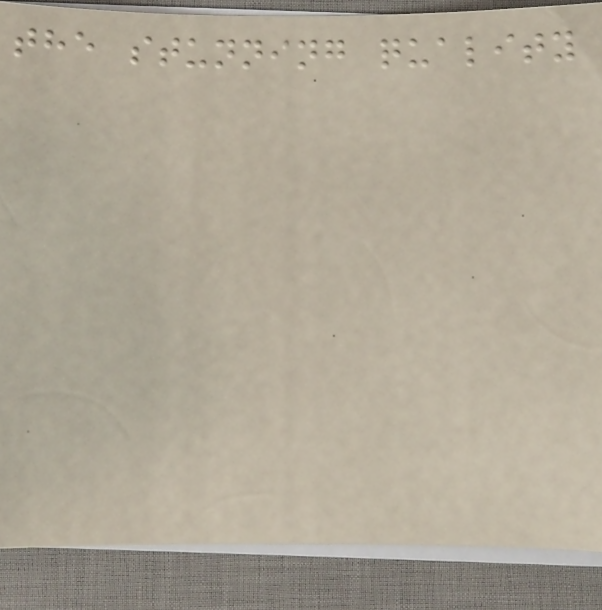the stunning quality
